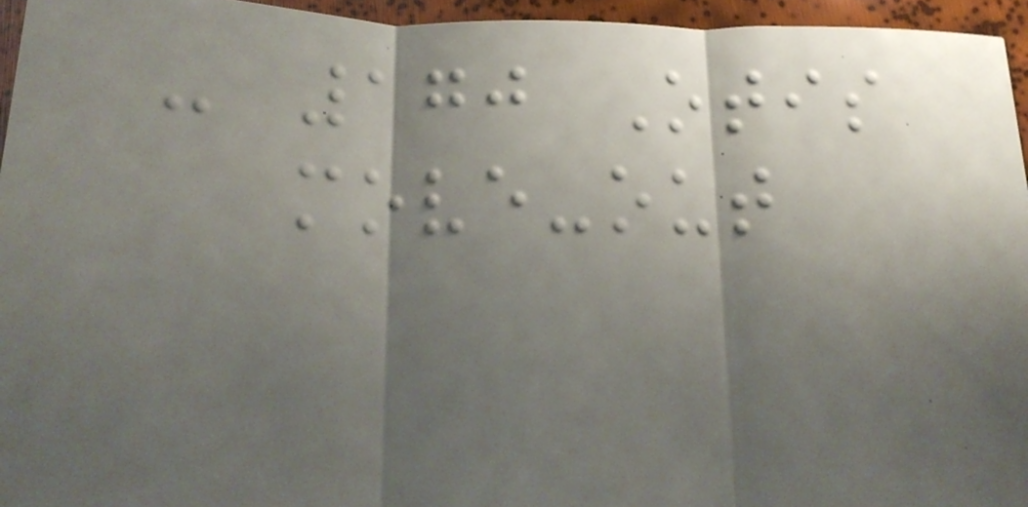- 170 Otis
move-out
